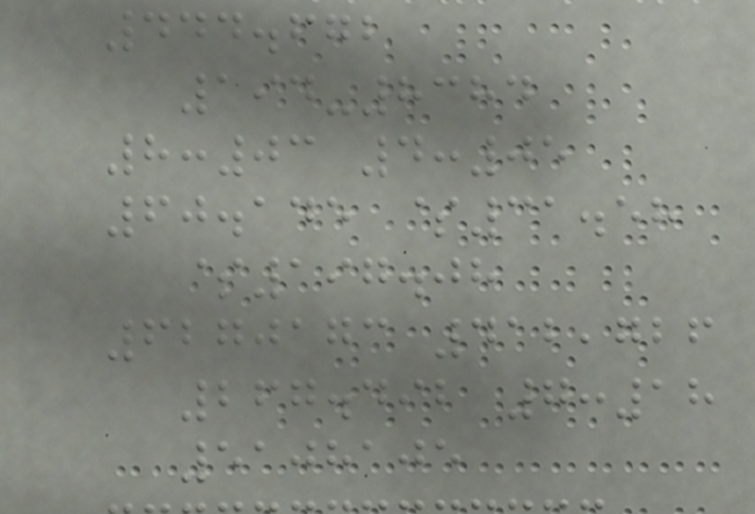444.672
194-8384
8:03 4:05
60.145 $31.58
$197.08
6270173 412,726
267.492 7:18
5108105
